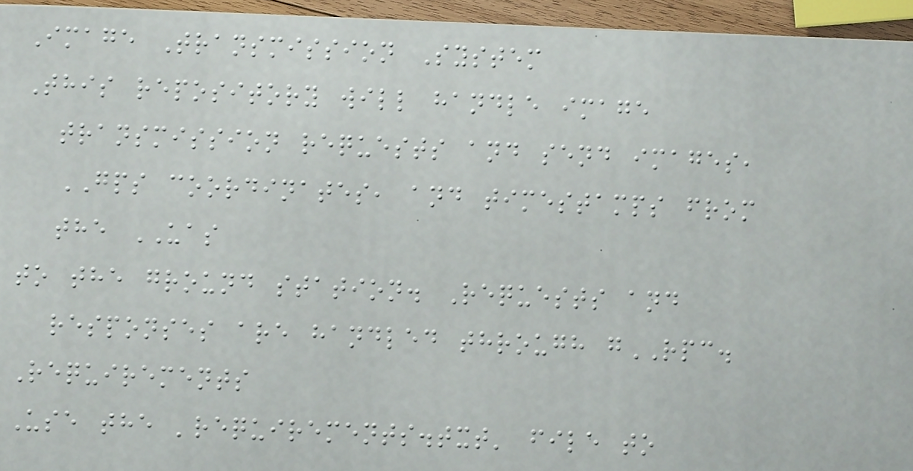Image Transmission System
This repository will handle image
transmission requests and send images,
GPS coordinates, and timestamps from
the UAS
to the ground station. Requests and
responses are handled through gRPC.
Requirements
Use the 'requirements.txt' file to
